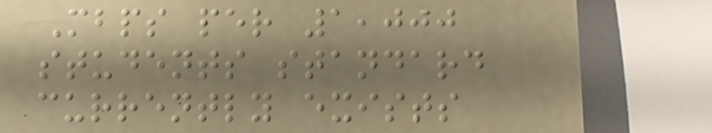Mbps per 1,000
students standard
currently exists
